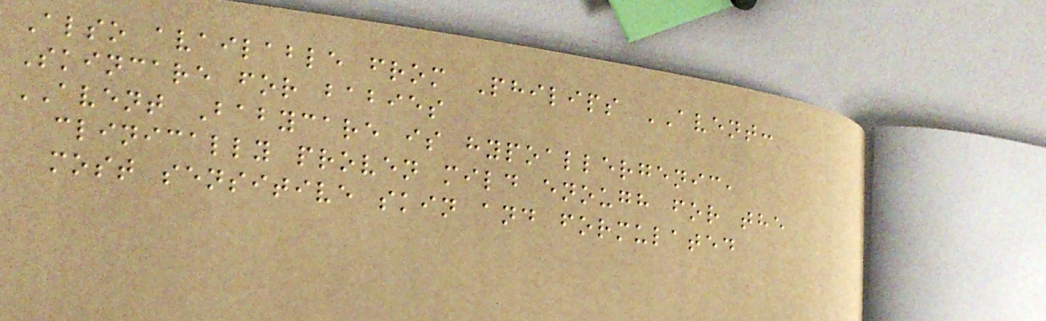Also available from Philips AVENT:
Skincare for babies
AVENT Babycare is hypoallergenic,
clinically proven mild enough for the
most sensitive skin and formulated
